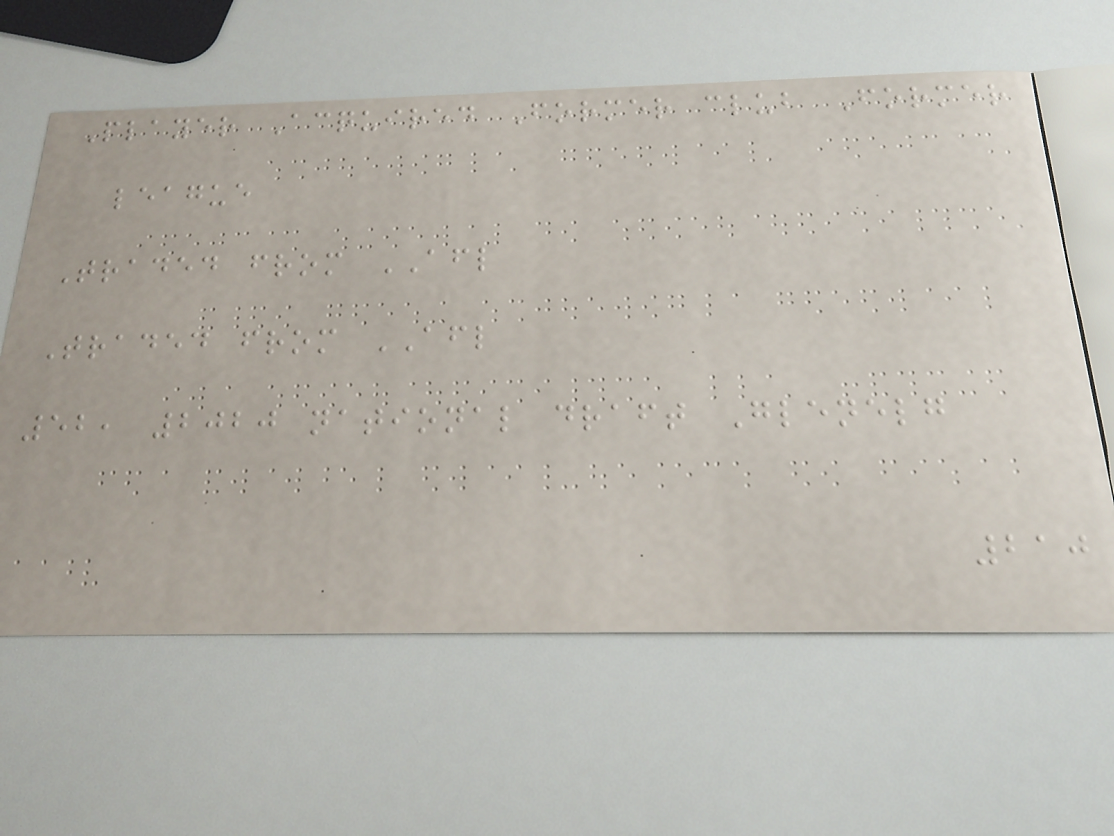Player Acquired Former club Former
league
Traded from AFL
Traded from AFL
52, 2020 national draft Glenelg
210
